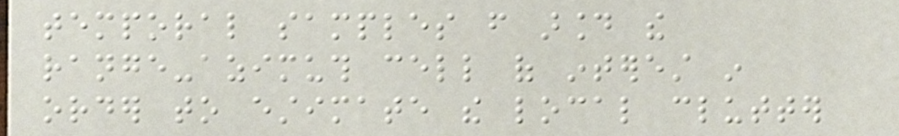temporal samples from around the
range-azimuth cell of interest in
order to estimate the local clutter
